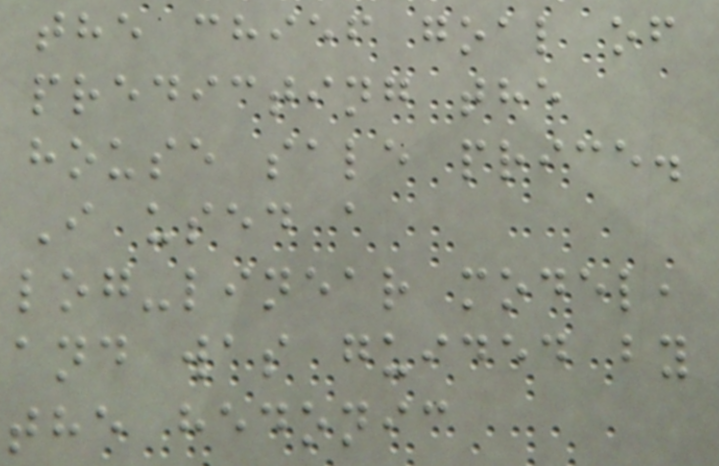the chief goal of
predicting the
house sale price.
I used a
log-linear model,
and was guided by
the hedonic
